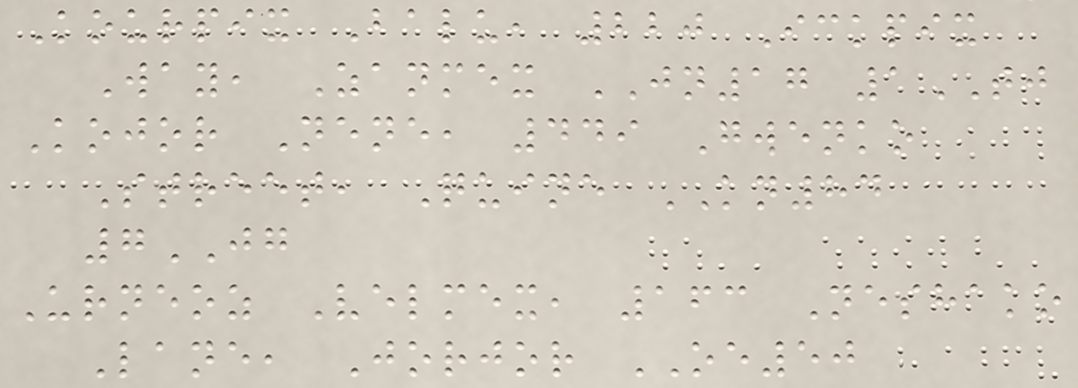Kourpix Balu, 220 Ickpix
Way, Zanmex JN17 1TJ
Kojor Nene, 449 Gwenko
Street, Quine KN84
7JG
Urneoz Velmex, 163 Neshako
Lane, Jorjor OE50
